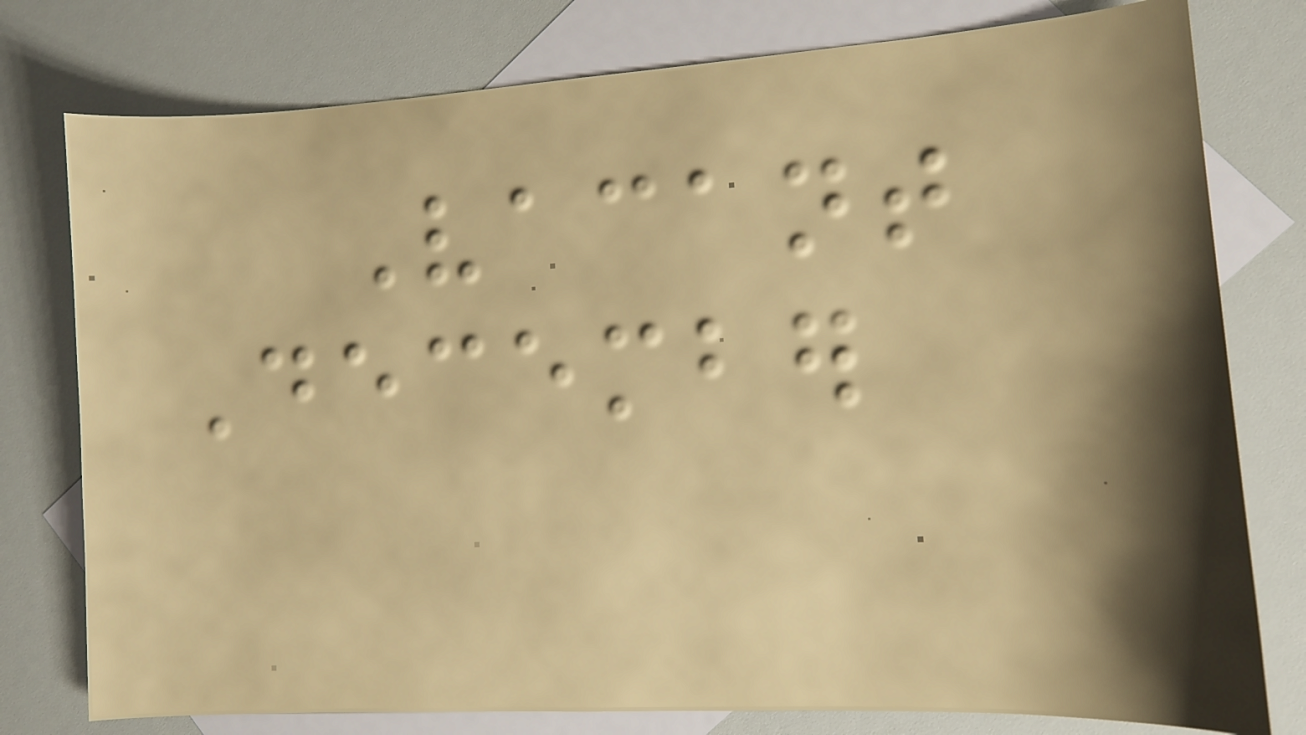Vacant
December
